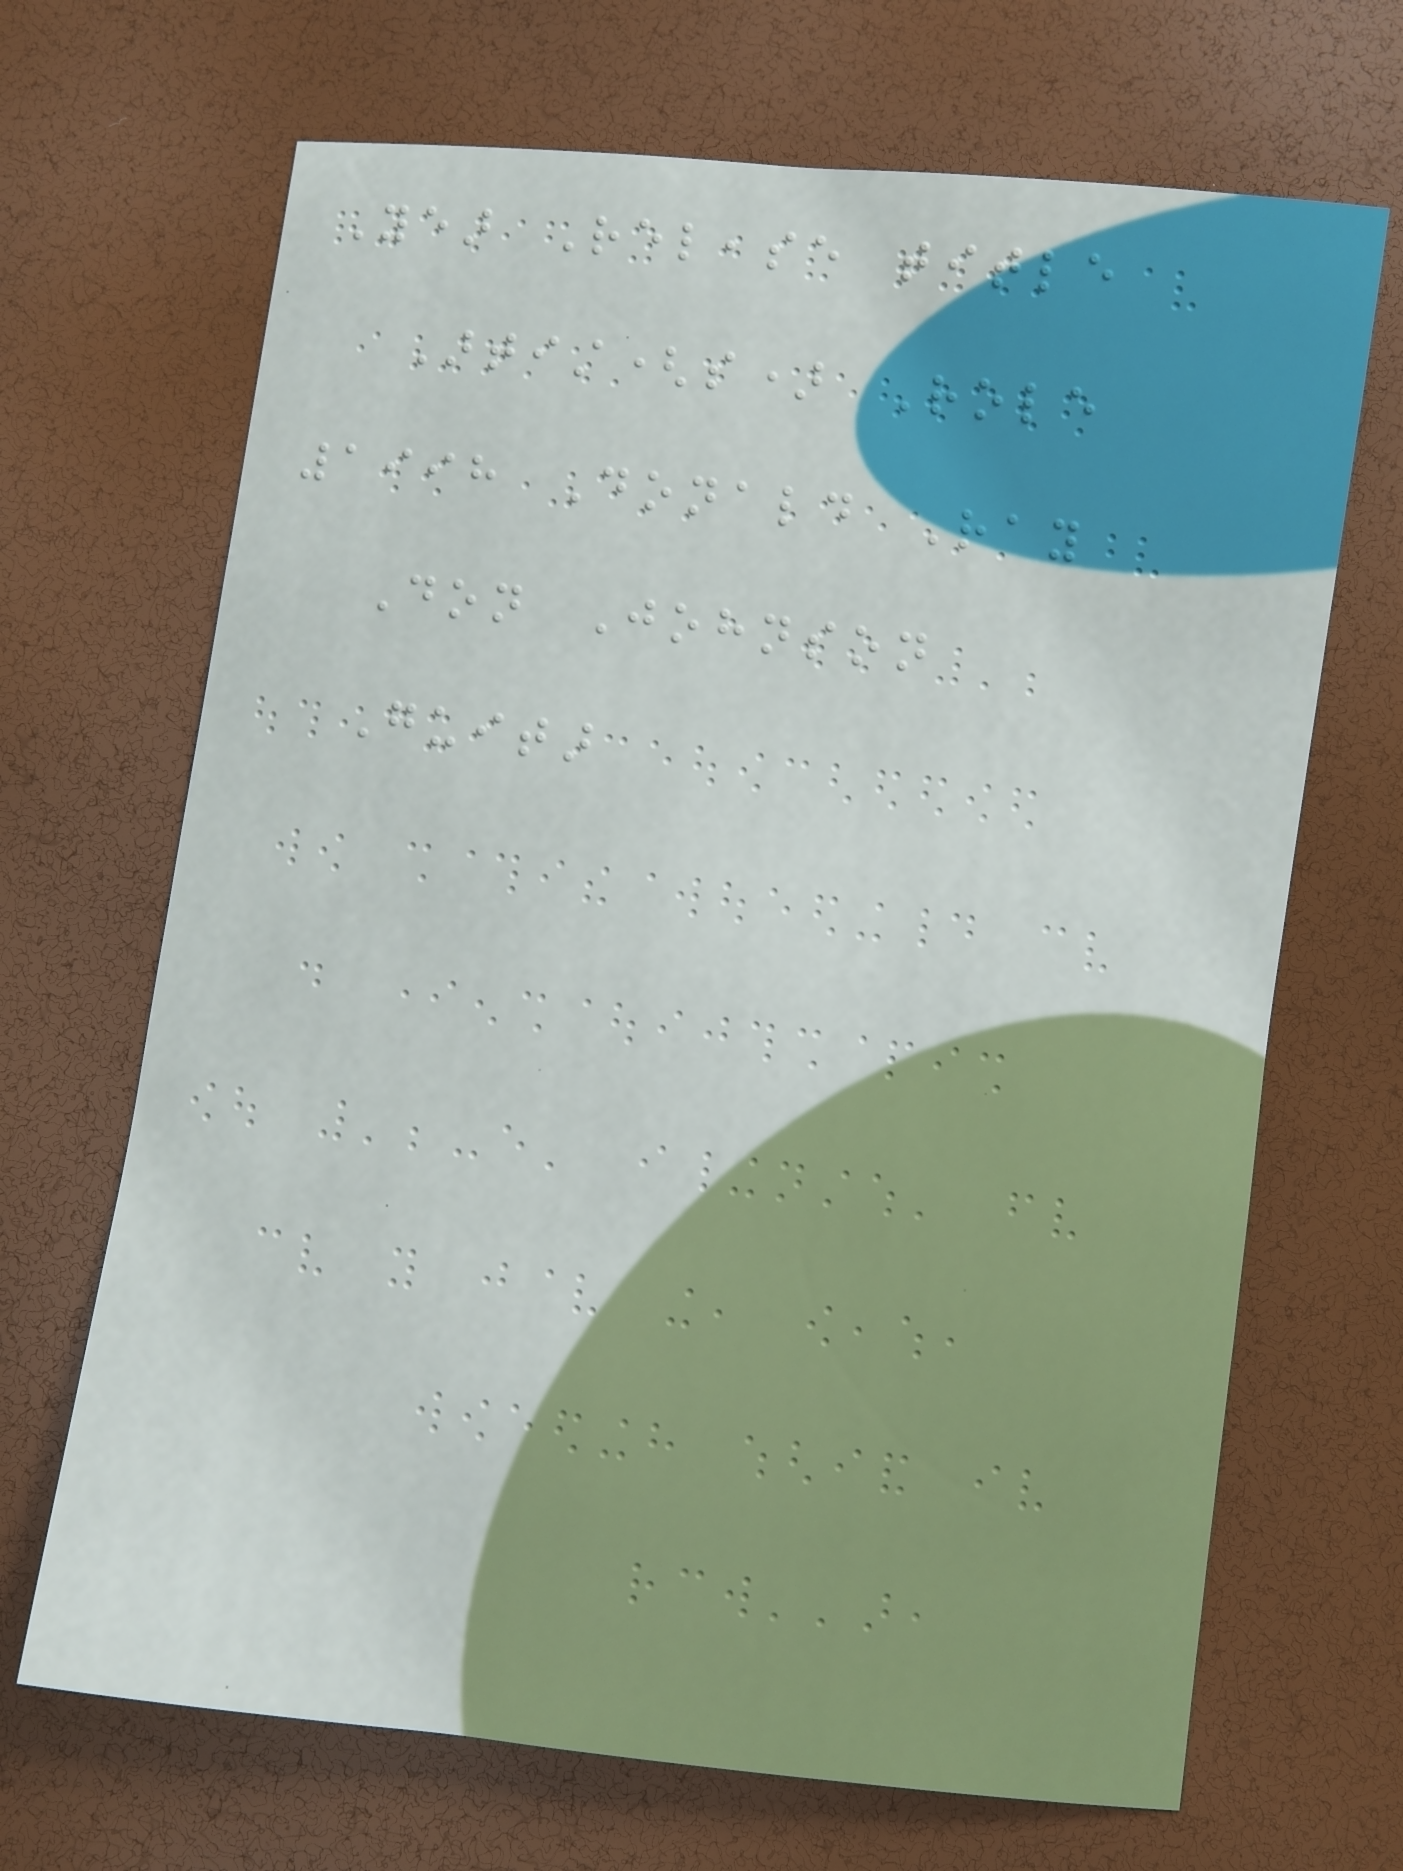Year Release title
Artist(s) Role
1998 Donald Ray
Don Johnson
Guitar
